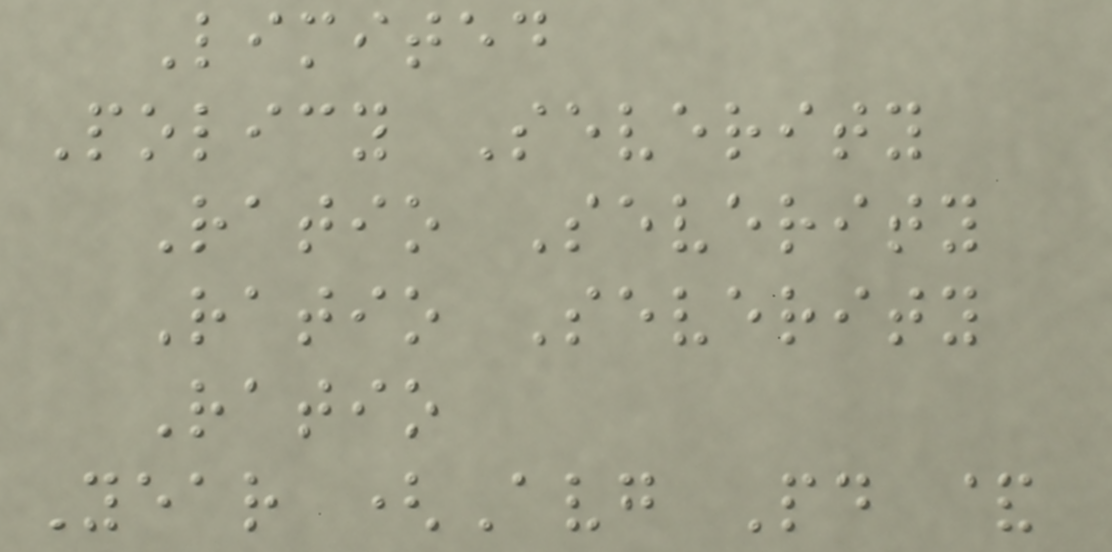Limited
Policy Severity
Ratio Severity
Ratio Severity
Ratio
Year (Avg Pd &
